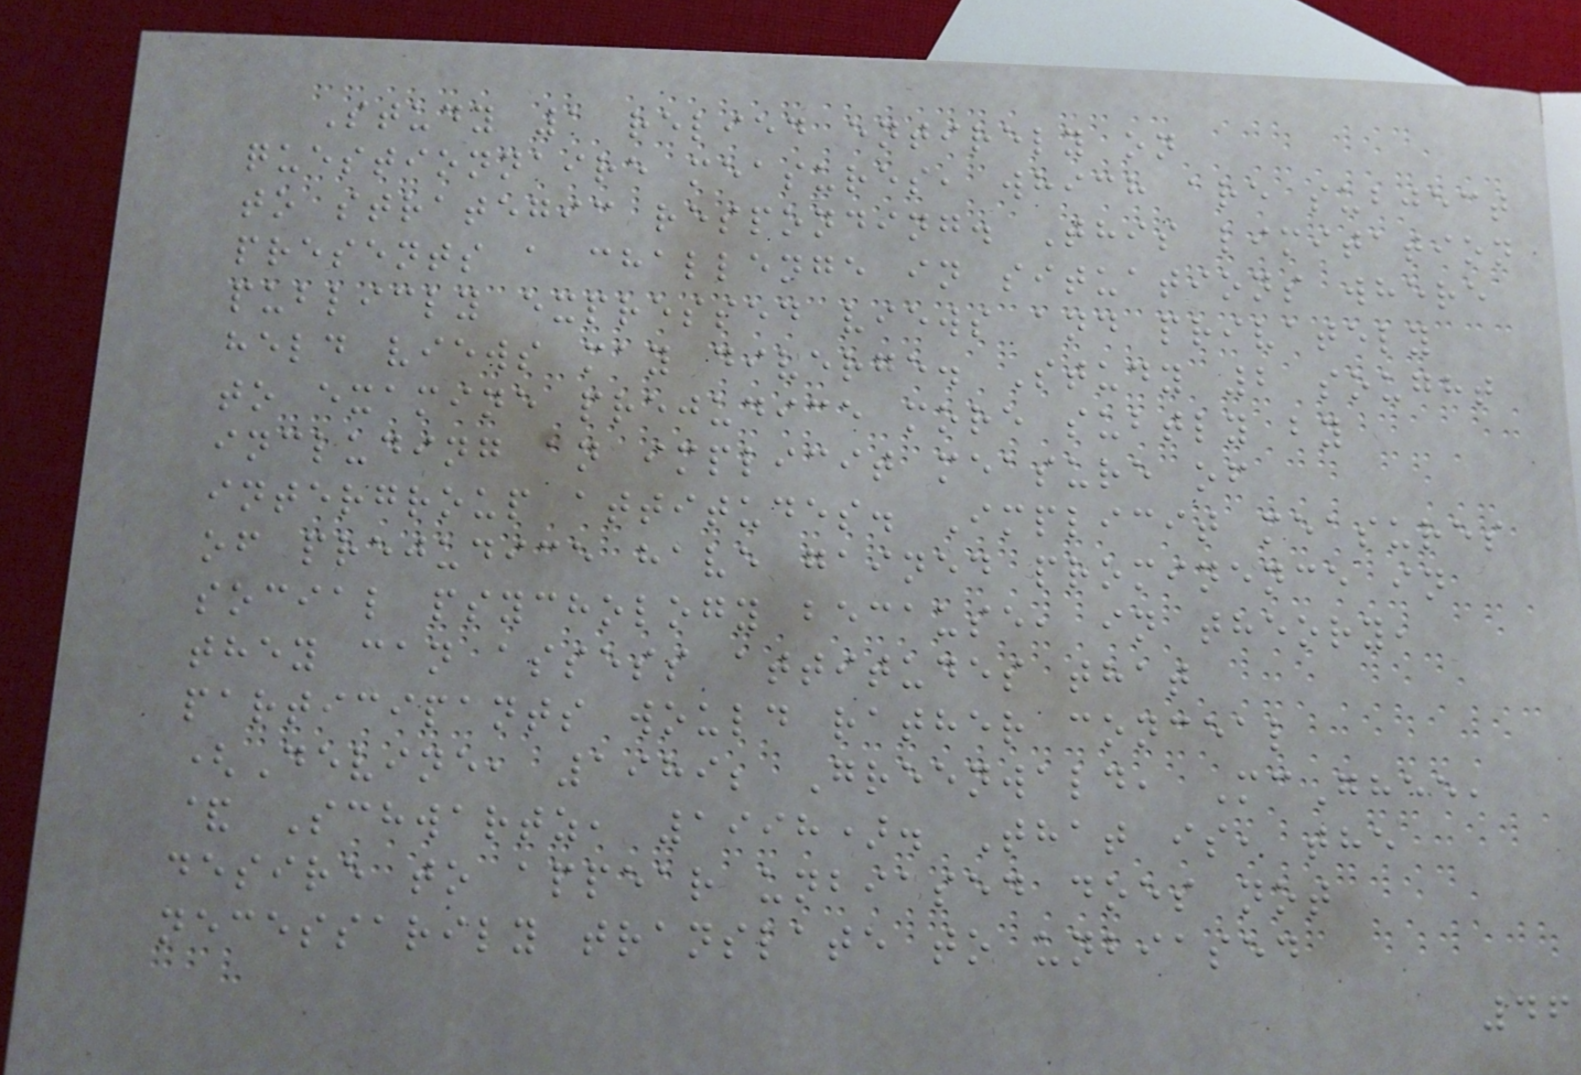Study 1 relied entirely on
questionnaire measures, which are subject
to strategic responding. This limitation
presents a challenge in situations where
publicly expressed views and privately
held views may diverge. Study 2 sought
to examine prejudice more subtly by
including an implicit measure of
intergroup attitudes. Implicit measures
of prejudice have gained prominence in
social psychology because, in theory,
they can assess attitudes that
participants would rather conceal
(Devine, 1989; Greenwald, McGhee,
& Schwartz, 1998). That is, the
desire to appear unbiased does not
necessarily translate to unbiased
46
